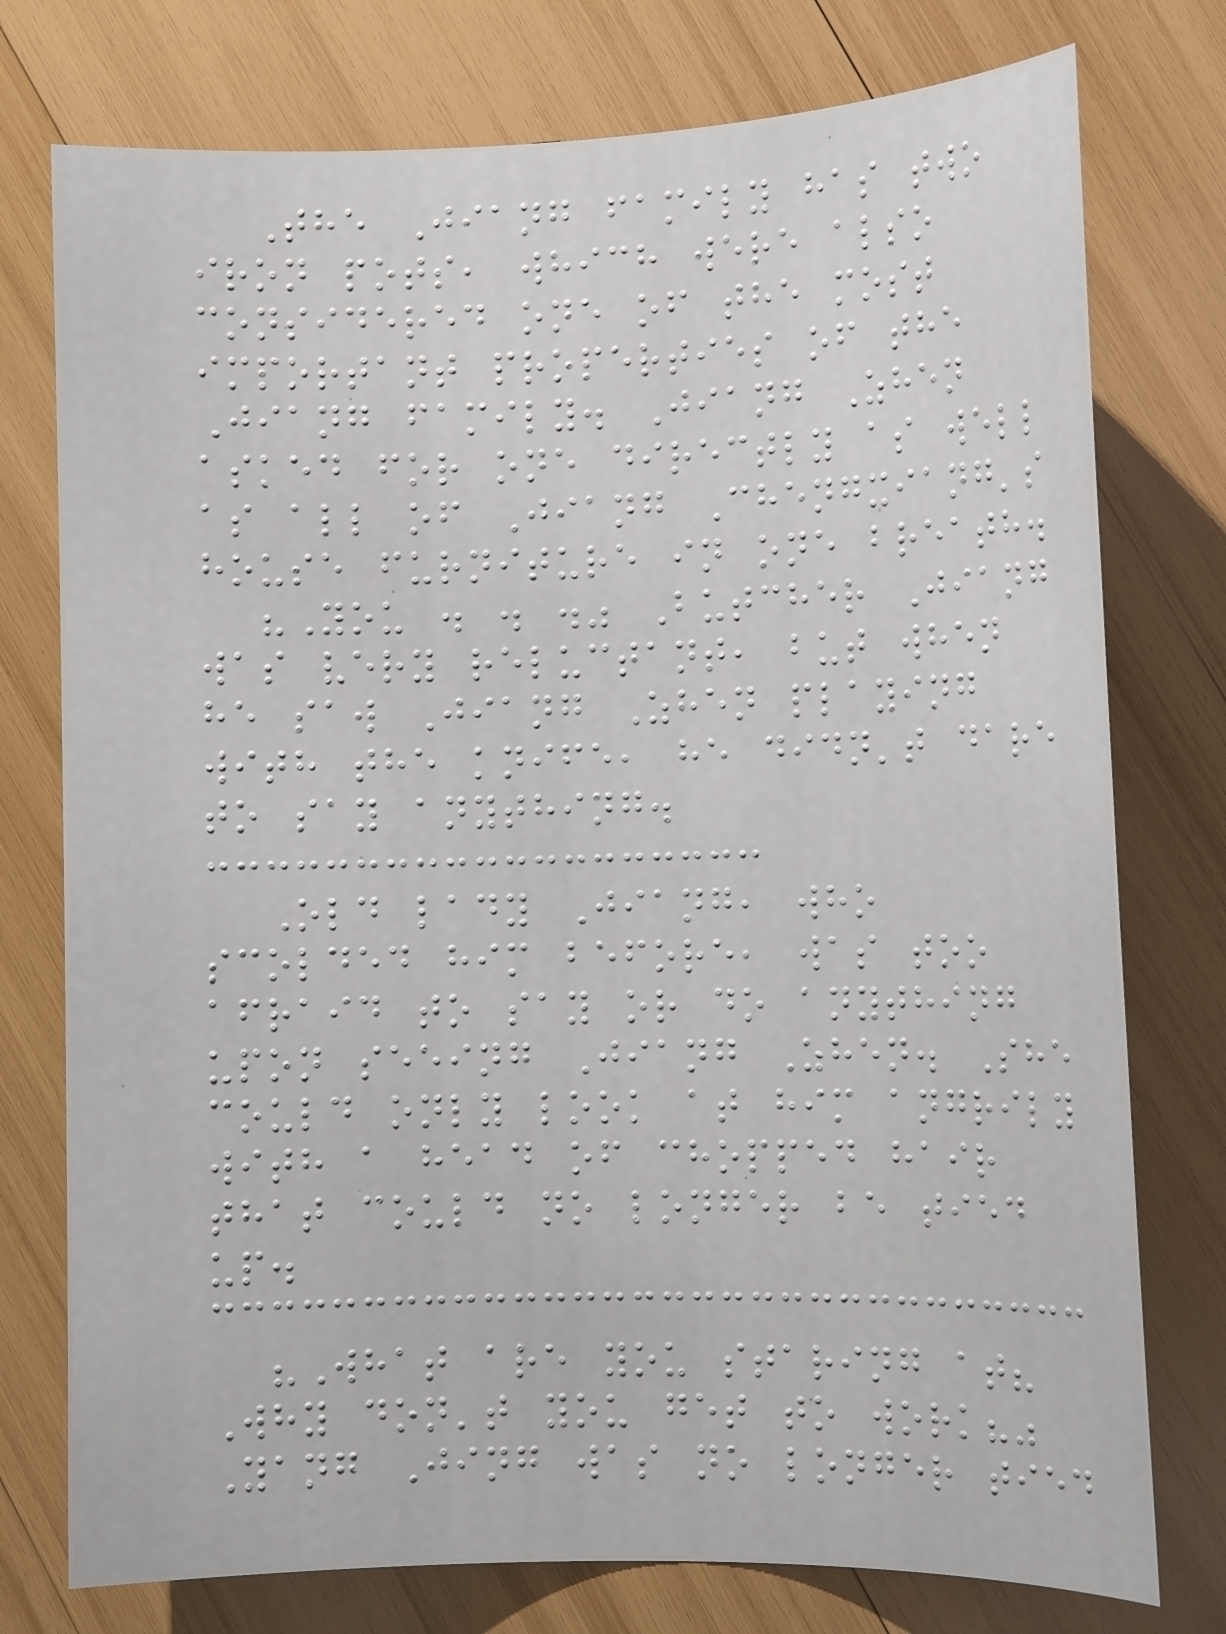The Jiang family has two
iron pots, which were also
considered one of the most
important properties of the
Jiang family. Jiang Zhen
asked for one directly as well
as all of Jiang Chengxiang's
house furniture in one breath.
"You . . ." Butcher Jiang
was very reluctant, but when
he saw Jiang Zhen playing
with the knife, he didn't dare
to say anything.
Old lady Jiang, who
scolded him before, was too
afraid to say or do anything
upon seeing Jiang Zhen. She
could only look at him angrily
with a head of chopped hair
that could no longer be tied
up.
"What are you staring at?
Why don't you get to work?"
Yang Jing was no longer tied
